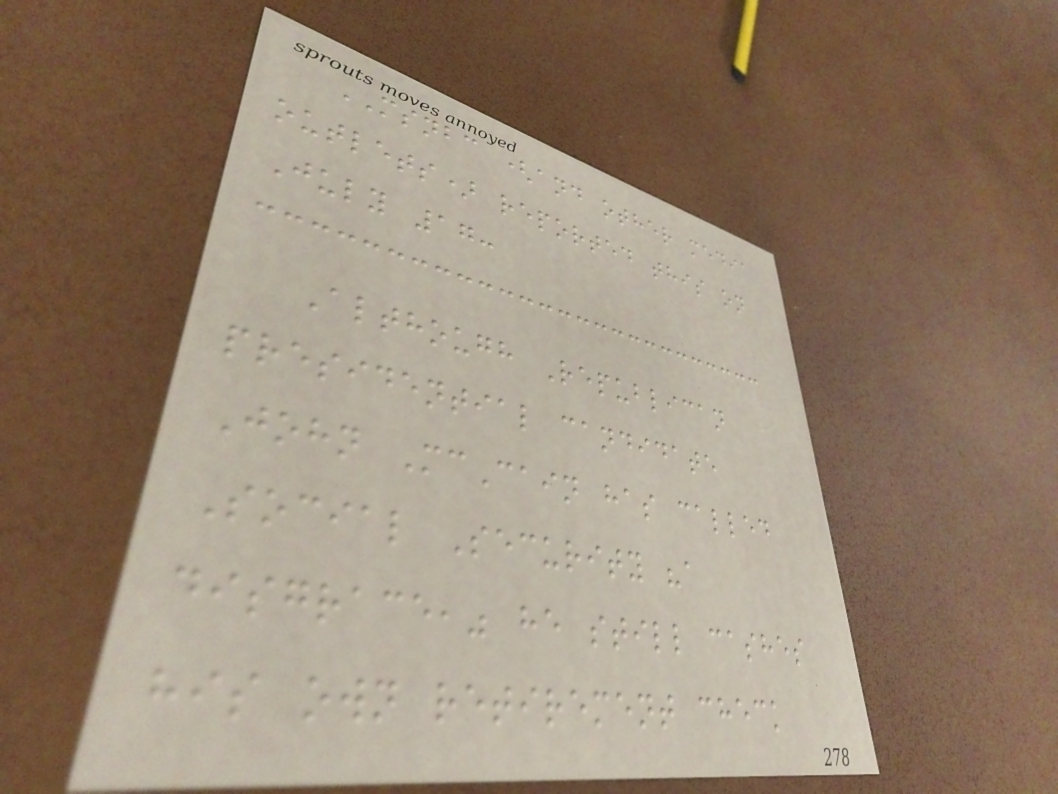MSNBC (and other media
outlets) reported this on
July 17:
Although Republican
presidential candidate
John McCain has called
Social Security "a
disgrace," he still cashes
his own retirement check
